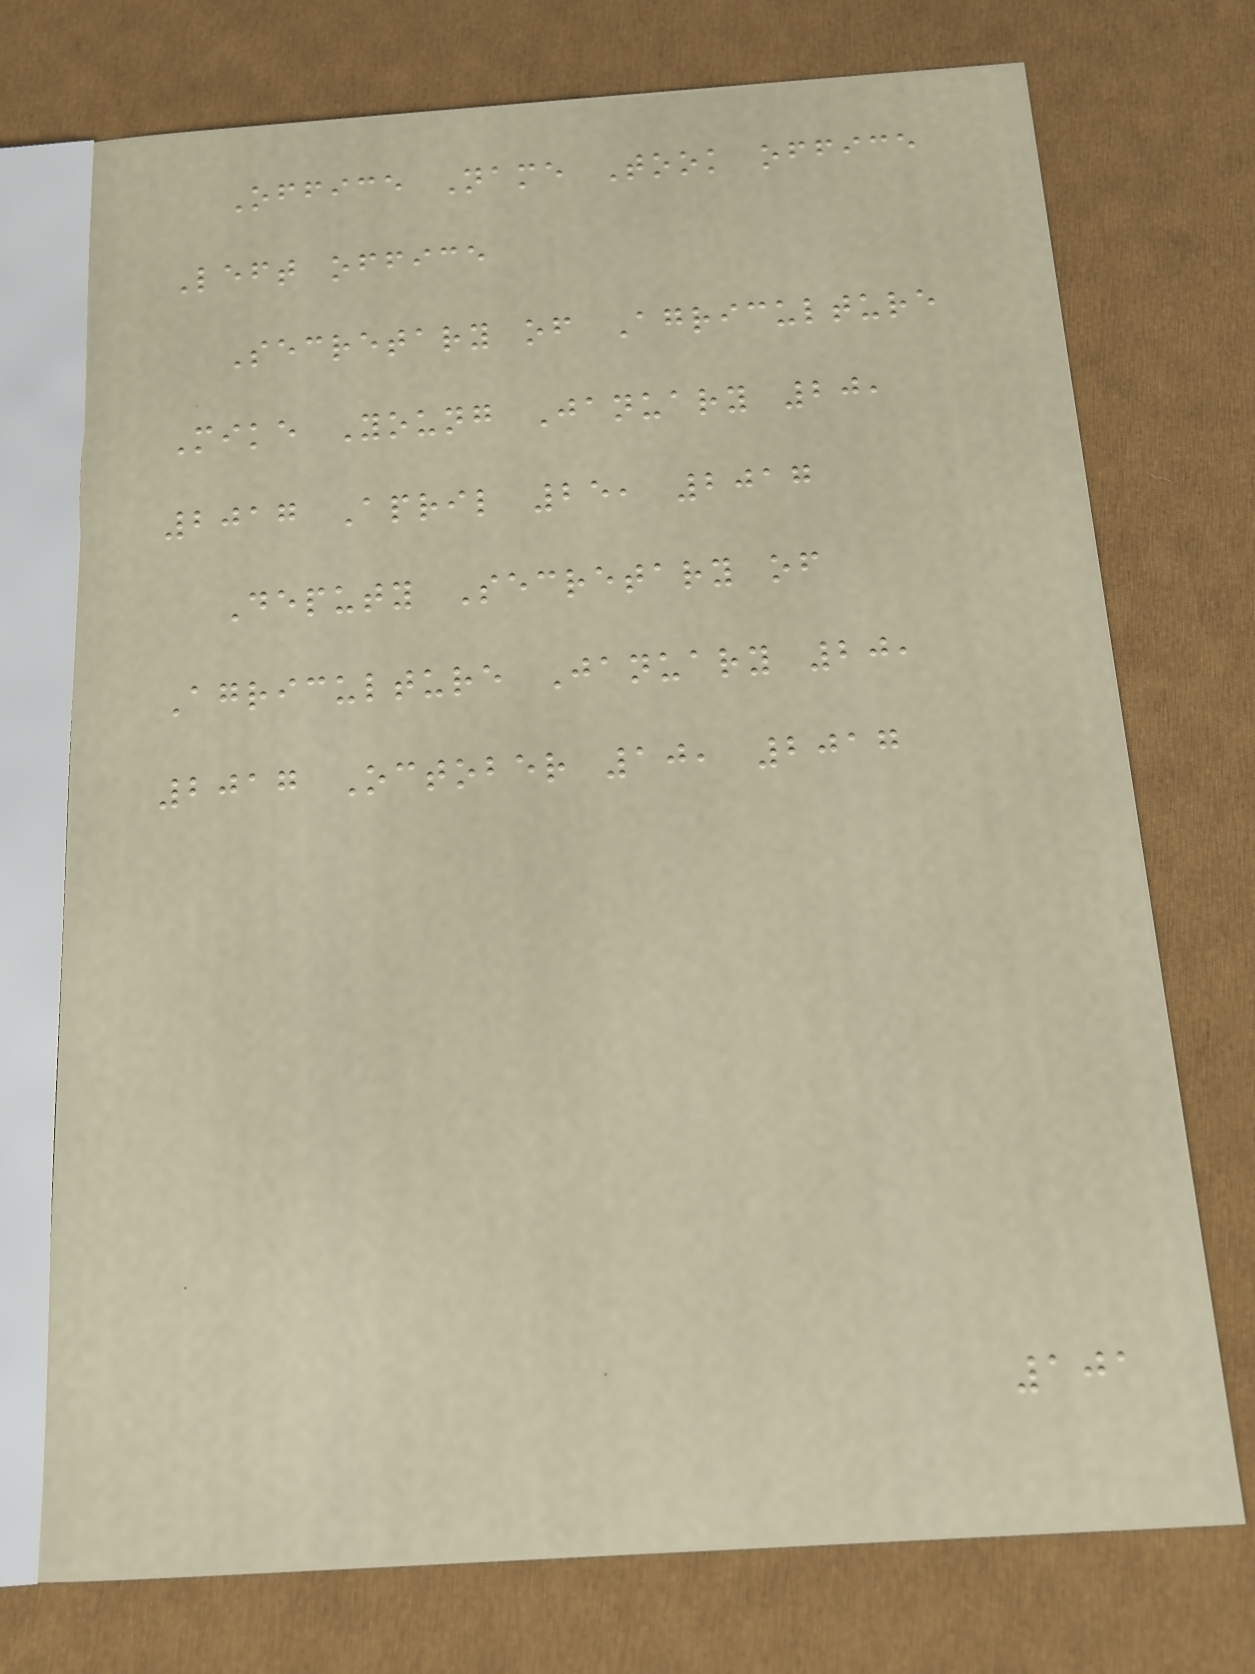Office Name Took office
Left office
Secretary of Agriculture
Mike Young January 20,
2017 April 25, 2017
Deputy Secretary of
Agriculture January 20,
2017 October 10, 2017
101
